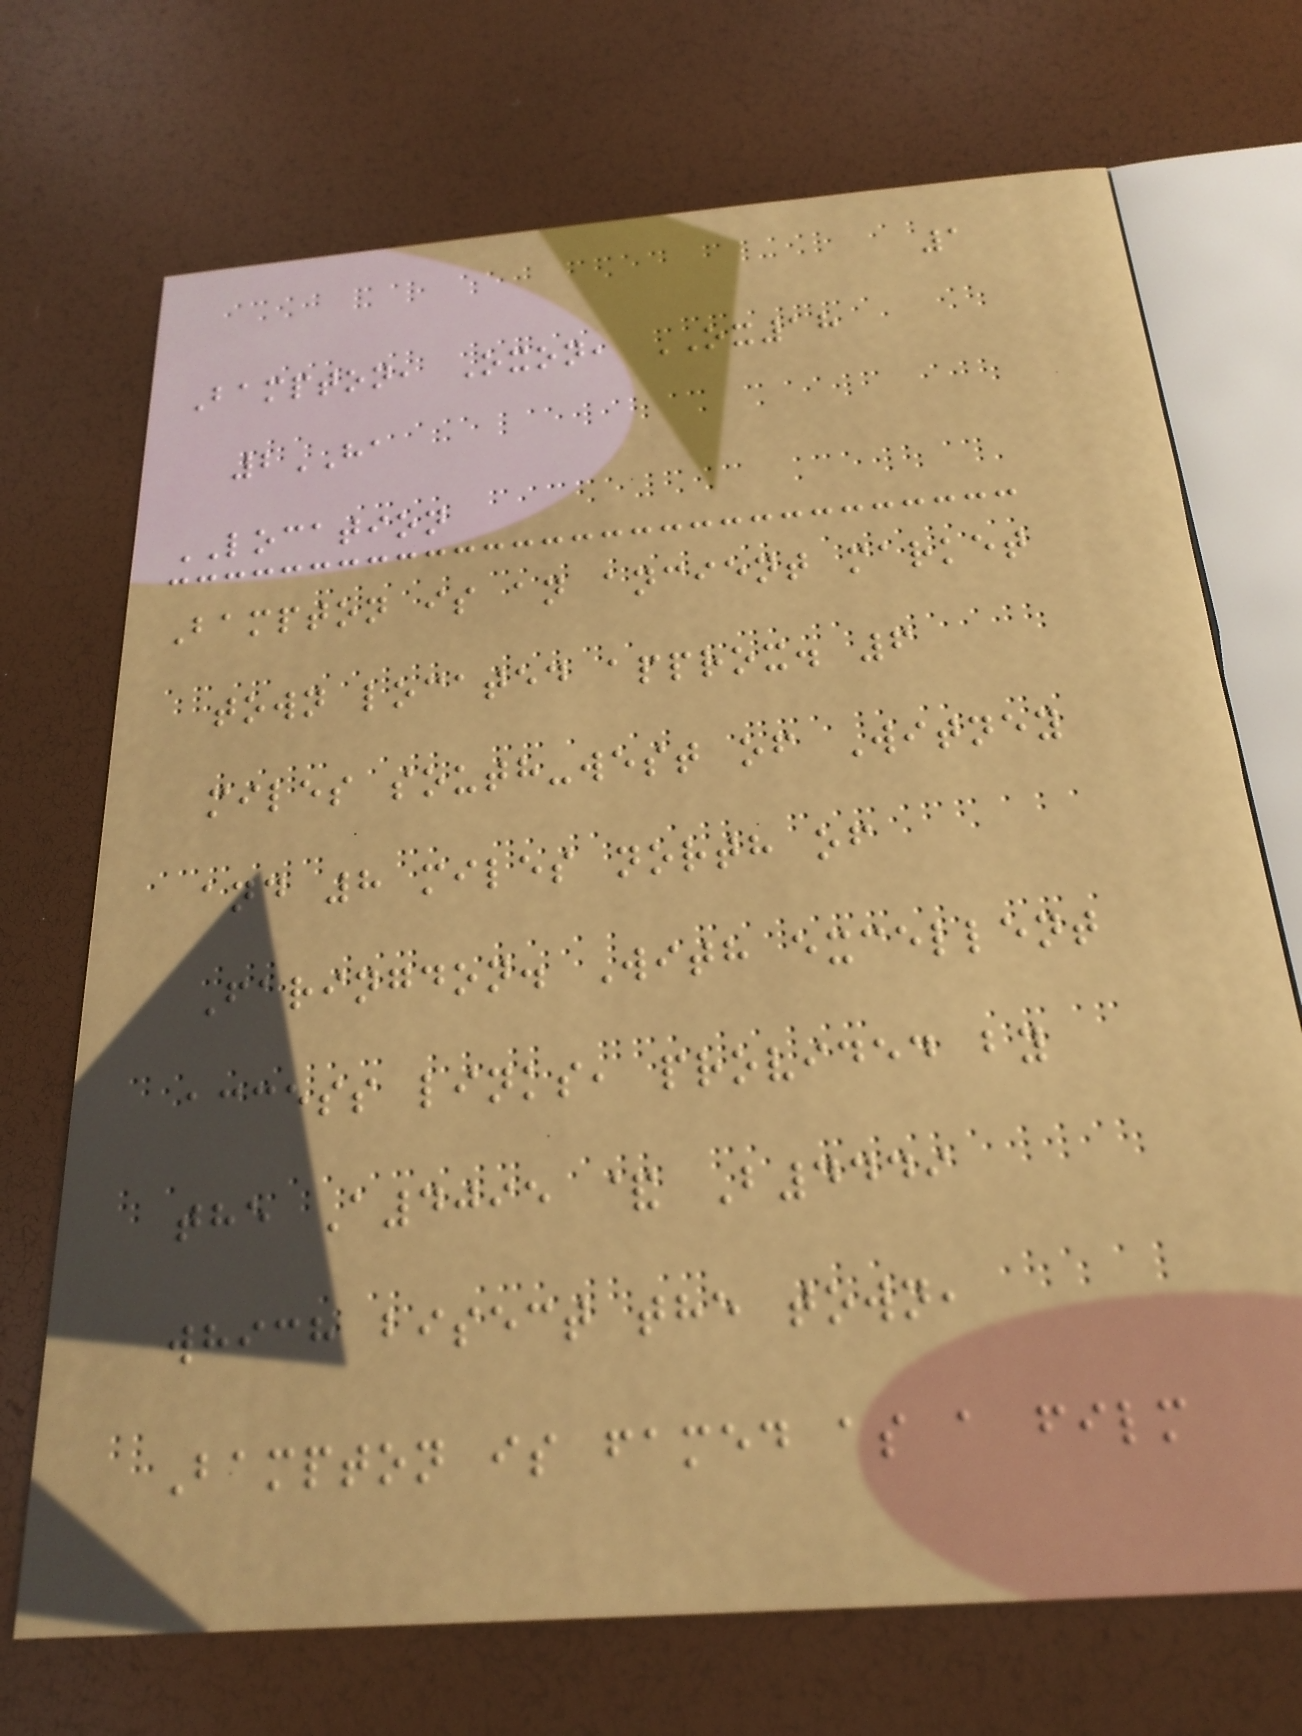1
Bampton, Oxon, OX18
2HA
LOCATION
Bampton is an ancient market
town located approx. 6
miles south-west of Witney
and 8 miles north of
Faringdon. With excellent
access links, provided by
the A4095 & B4449
which bisect the town,
Bampton is famed as a film
